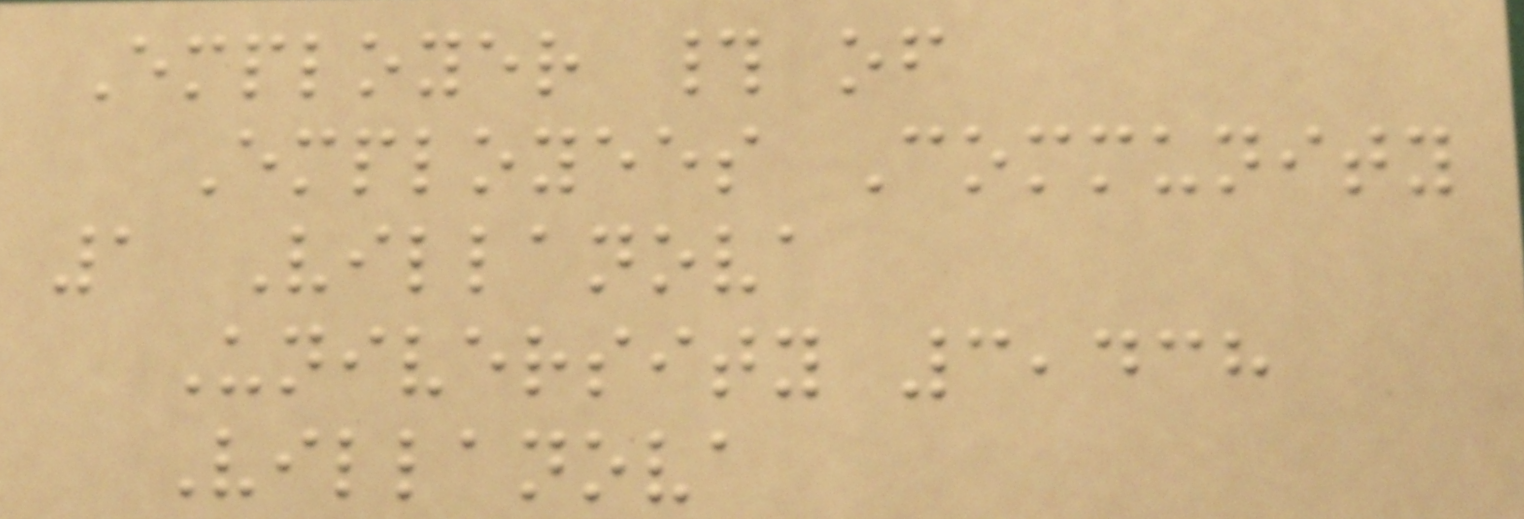Employer # of
Employees Community
1 Villanova
University 3,438
Villanova
